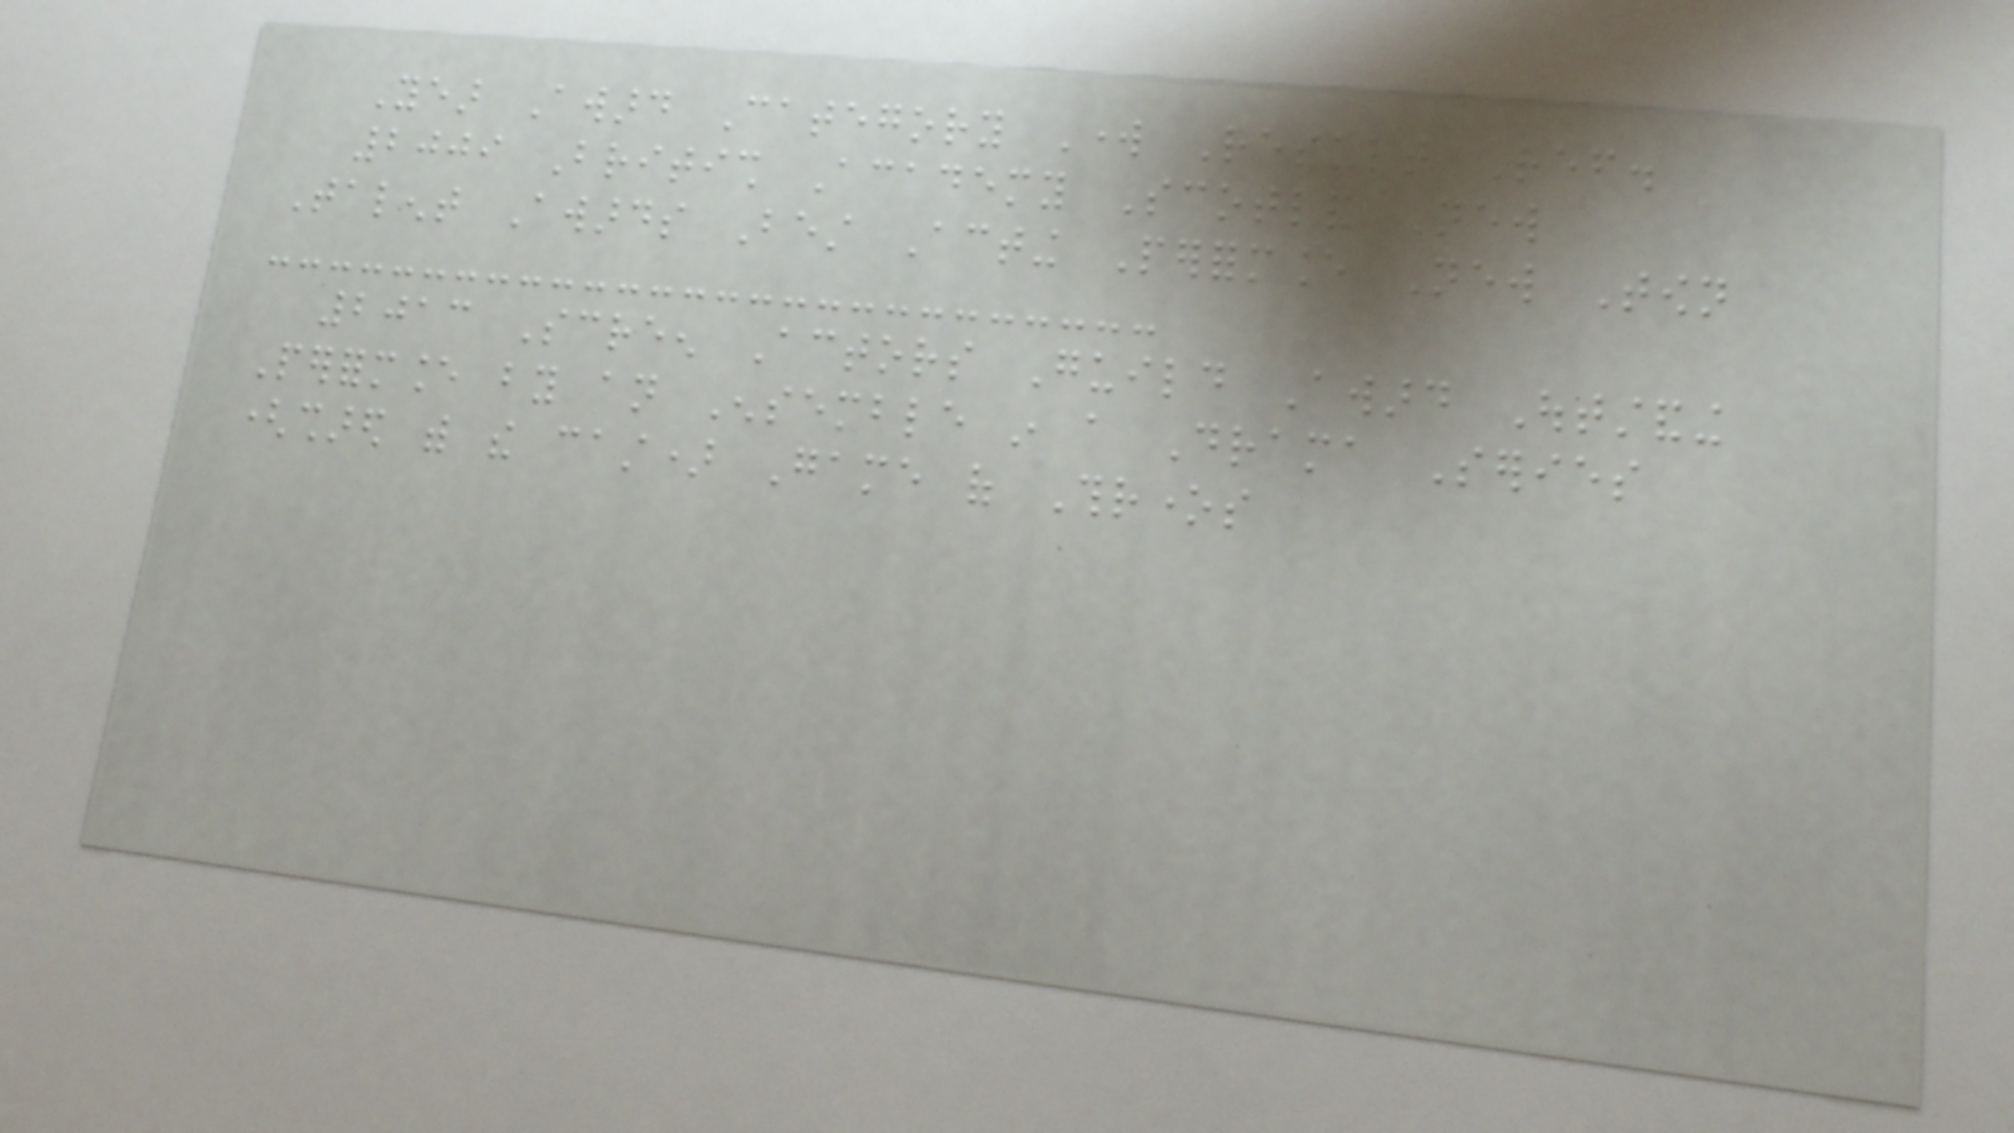Year Award Category Work Result Ref.
2009 British Academy Scotland New
Talent Awards Best Acting Performance New Town
2013 Screen Actors Guild Award Outstanding
Performance by an Ensemble in a Drama Series
(shared with the cast) Game of Thrones
